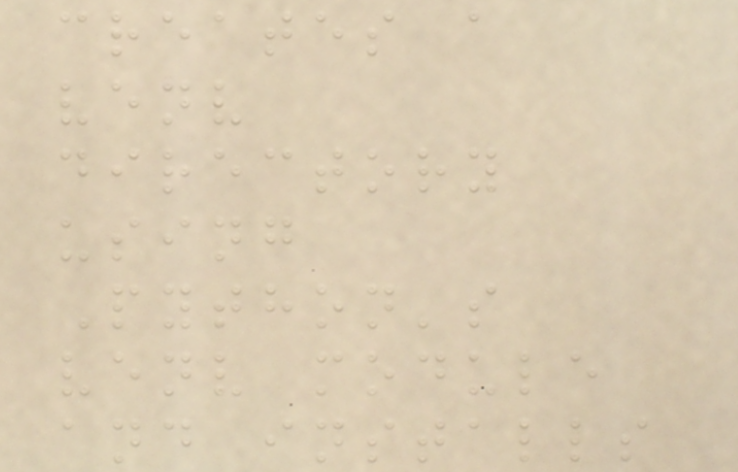creates a
venv
directory
using
Python's
venv module
and installs
